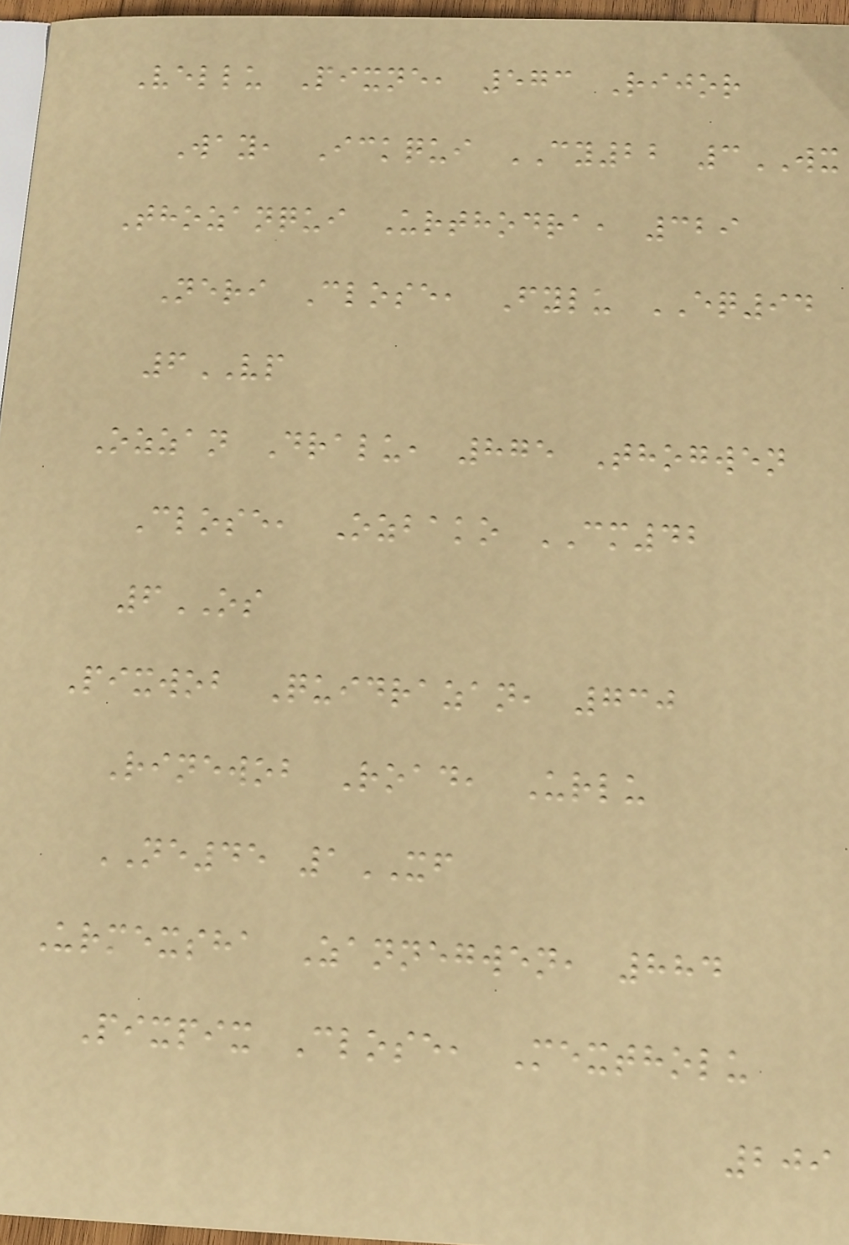Vellu Pixne, 573 Rijor
Way, Ickqui CY22 3WX
Thozanqui Urthodra, 329
Neri Close, Fylu EQ94
6VP
Ozzan Dralu, 875 Thogwen
Close, Ozbako CM42
6OS
Pixwob Quidrazan, 730
Rinewob Road, Urlu
NE45 1XF
Urmexsha Zannegwen, 884
Pixpix Close, Mextholu
209
